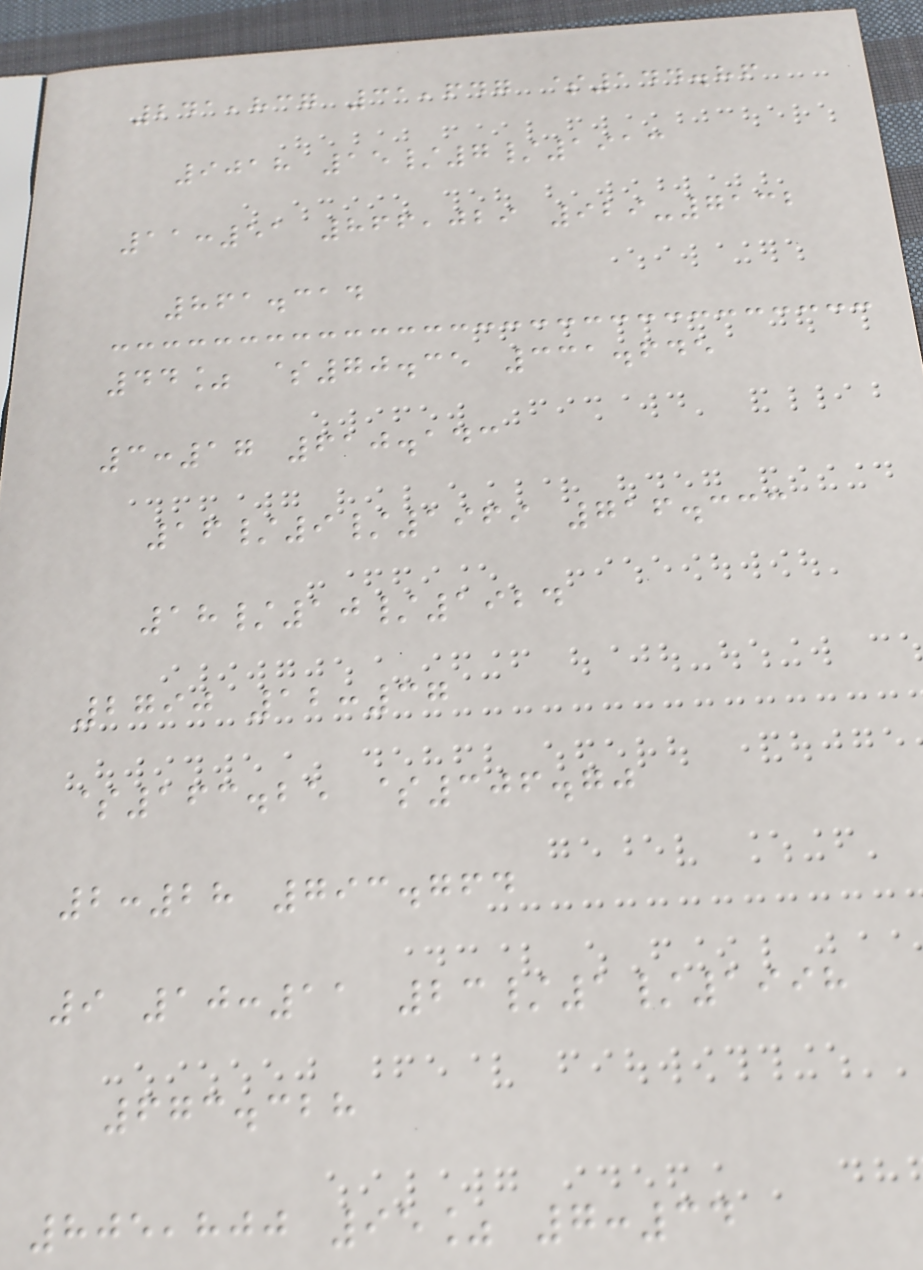241,837 31,647 $144.86
9018 15/7/1913
11:51 866,029 929-7132
861.314
44% $70.35 331.645
3:17 610.143
16/9/1969 716.333
18/10/1924
2790 12:37
$163.25 $306.70
2:28 793.764
9 10:11 23/1/1998
673.328
805,800 95% 7:34
